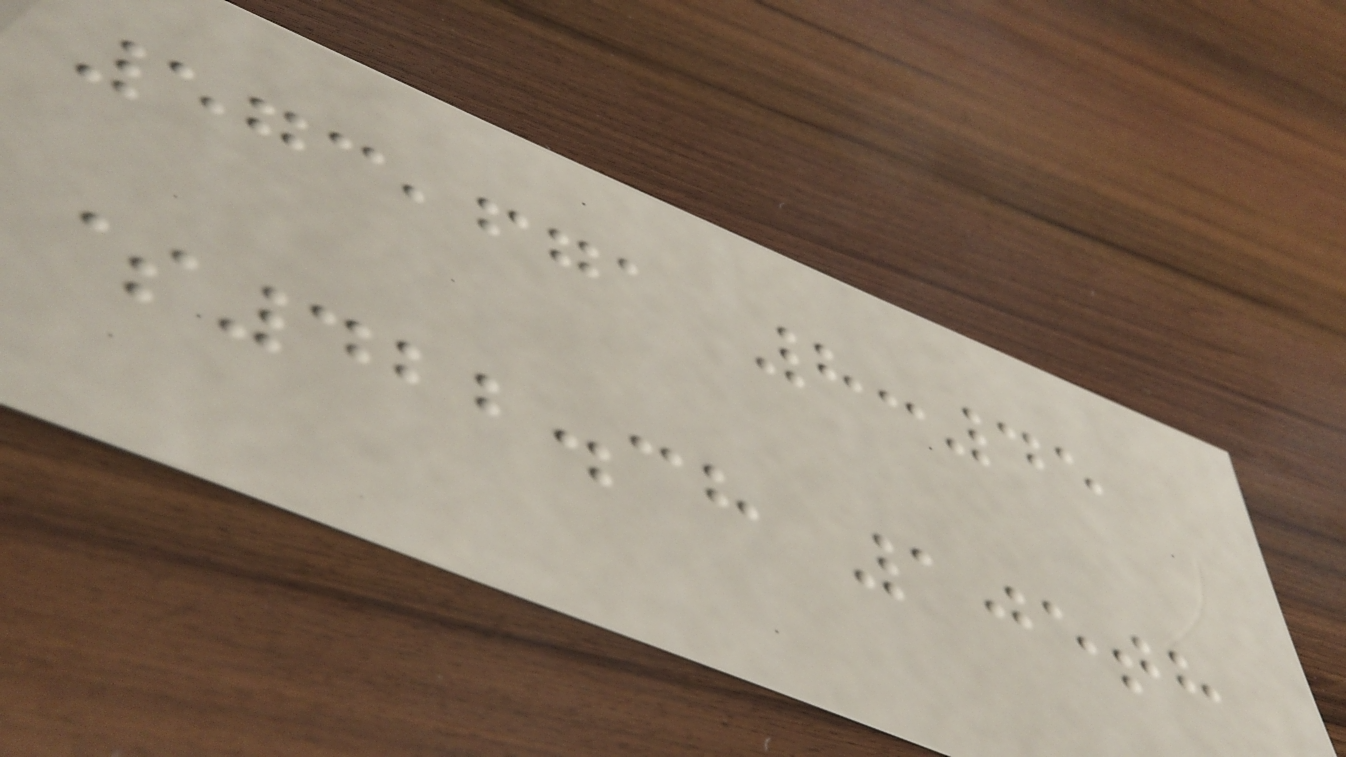573,671 8:45
$422.38 105th
